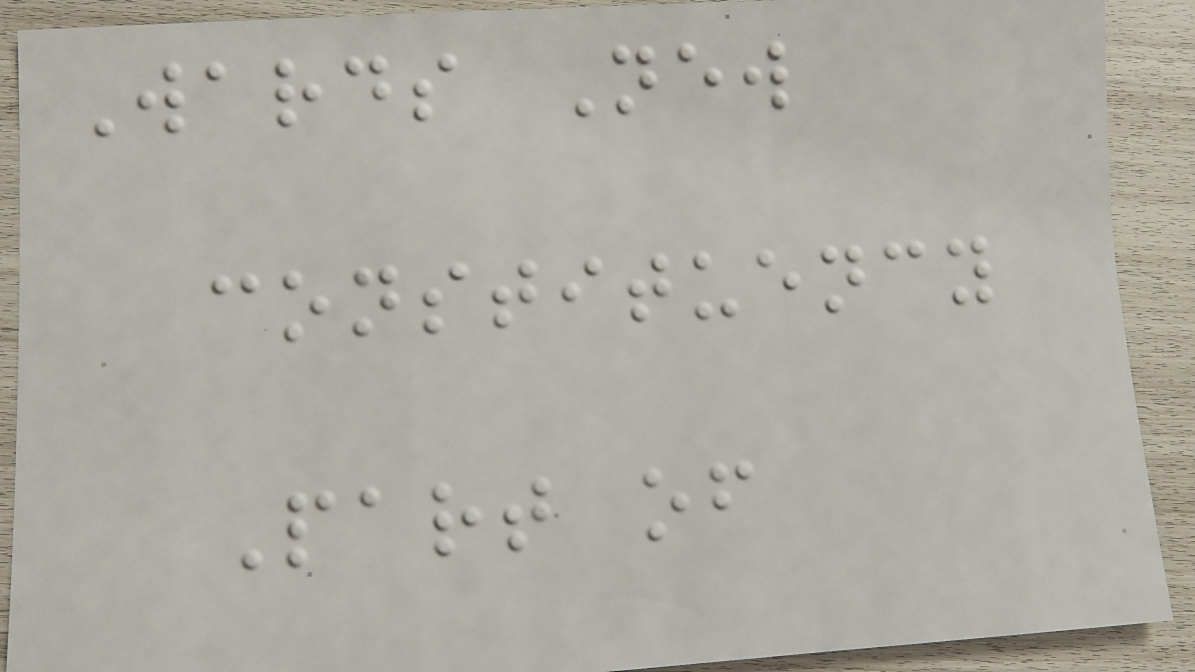Wards New
constituency
Part of
